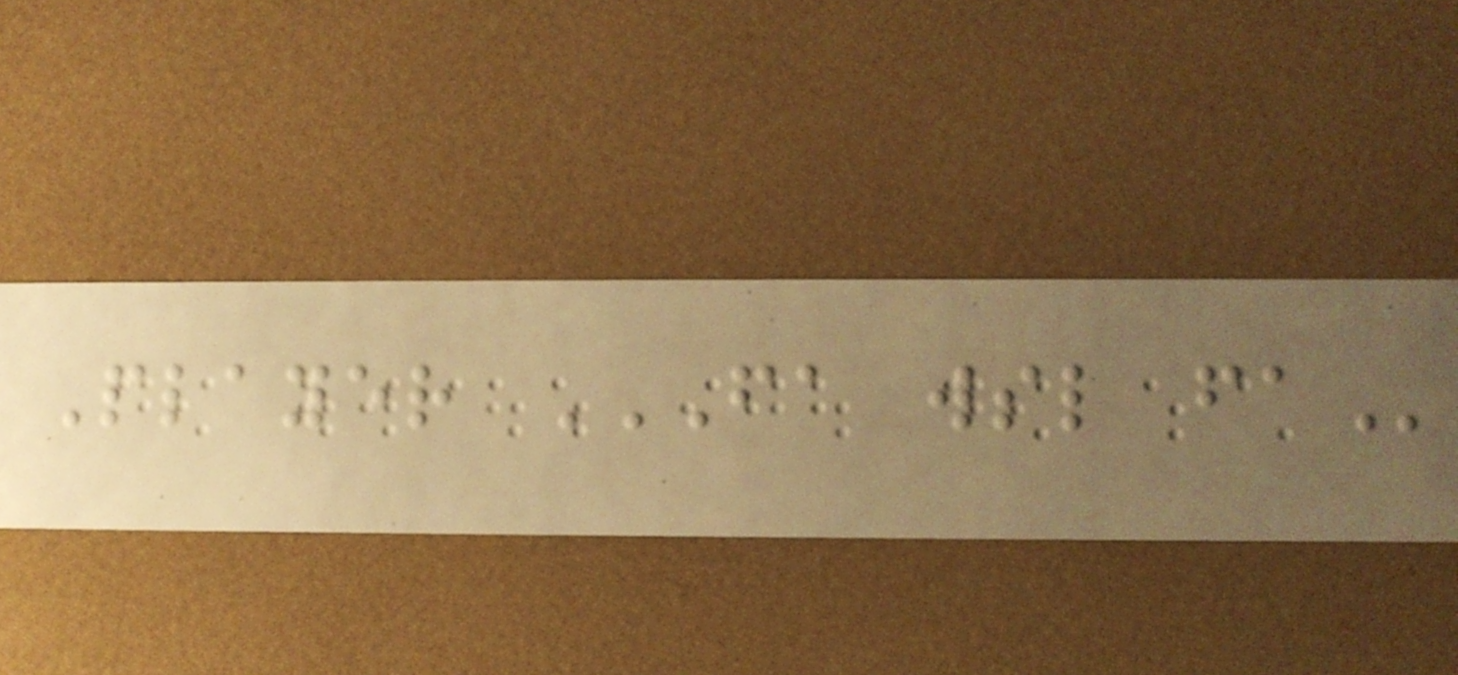Player FA WSL FA
